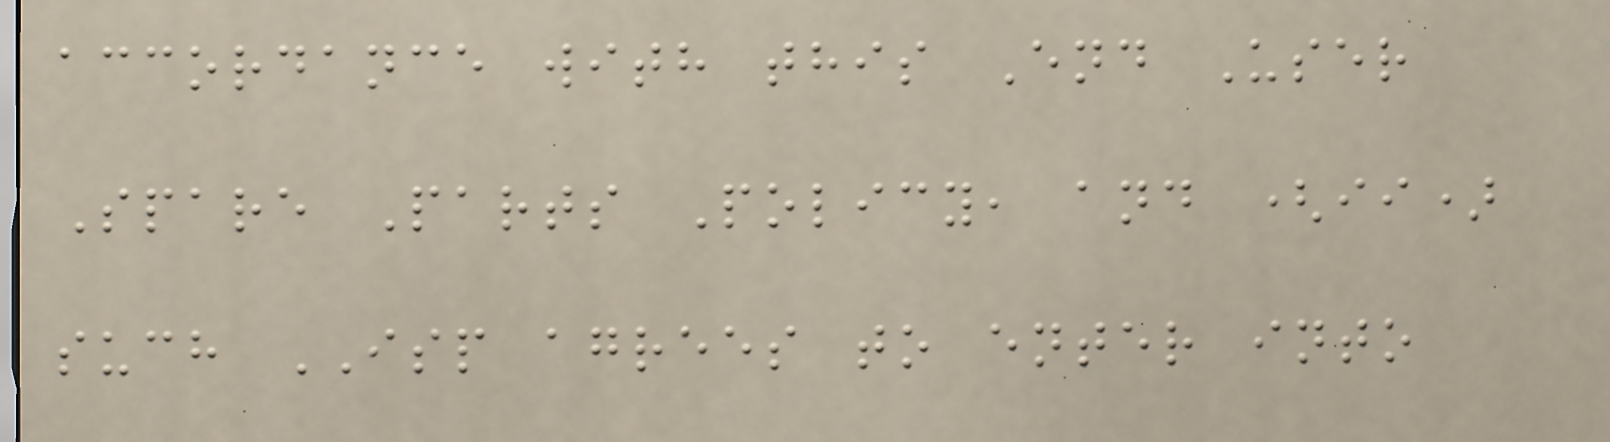accordance with this End User
Spare Parts Policy, and (ii)
such ISP agrees to enter into
